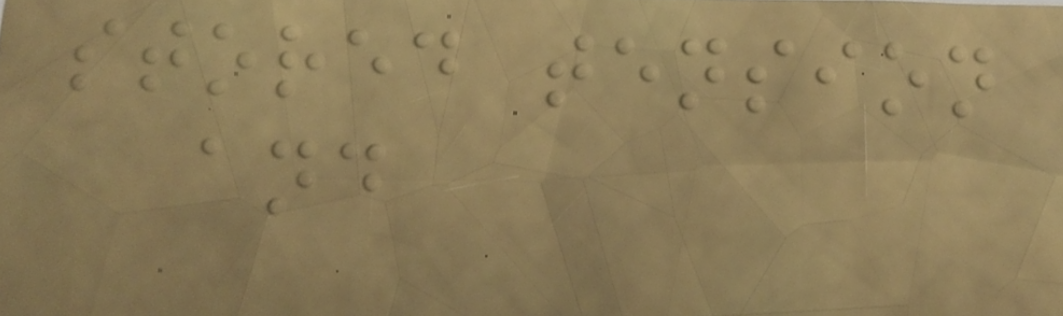stored tension
and
